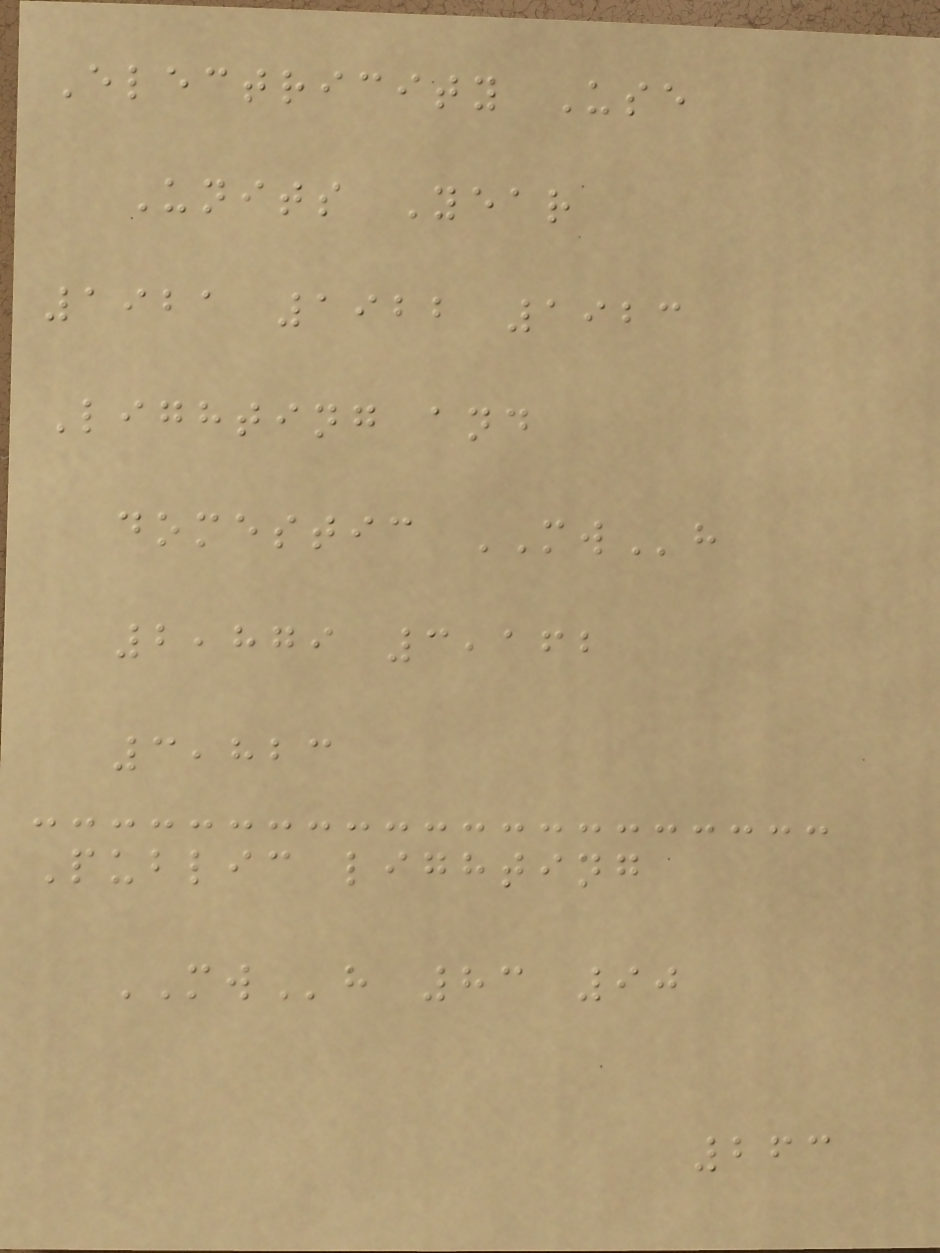Electricity Use
Units Year
1921 1922 1923
Lighting and
domestic MWh
2,879 3,162
3,823
Public lighting
MWh 83 90
263
